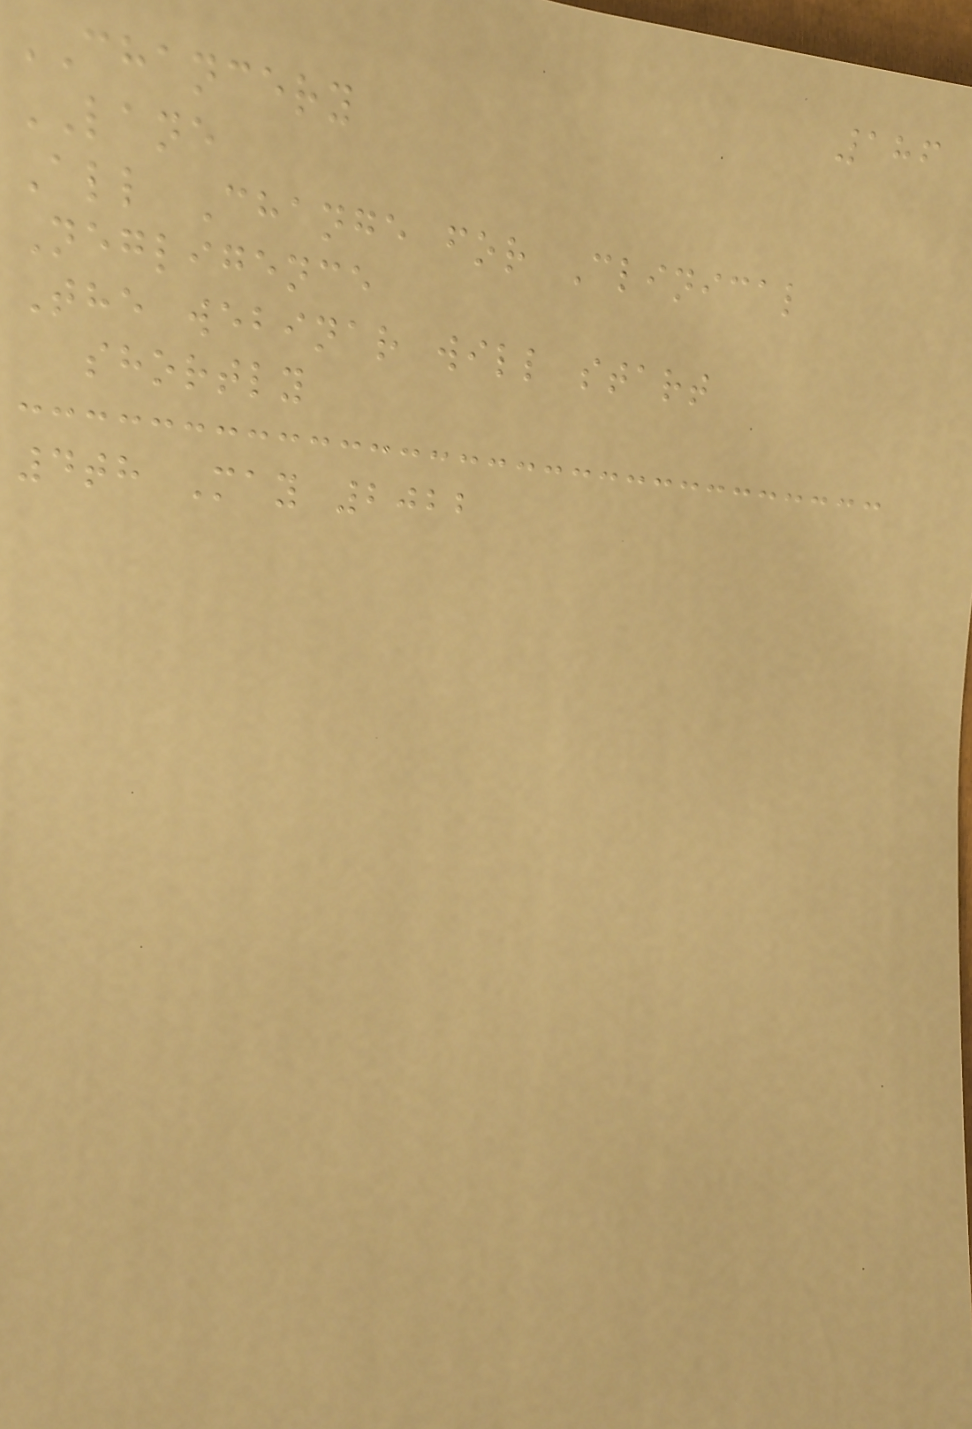186
CHANCERY
LANE
All Change for Clinical
Negligence
The webinar will start
shortly
4th May 2022
